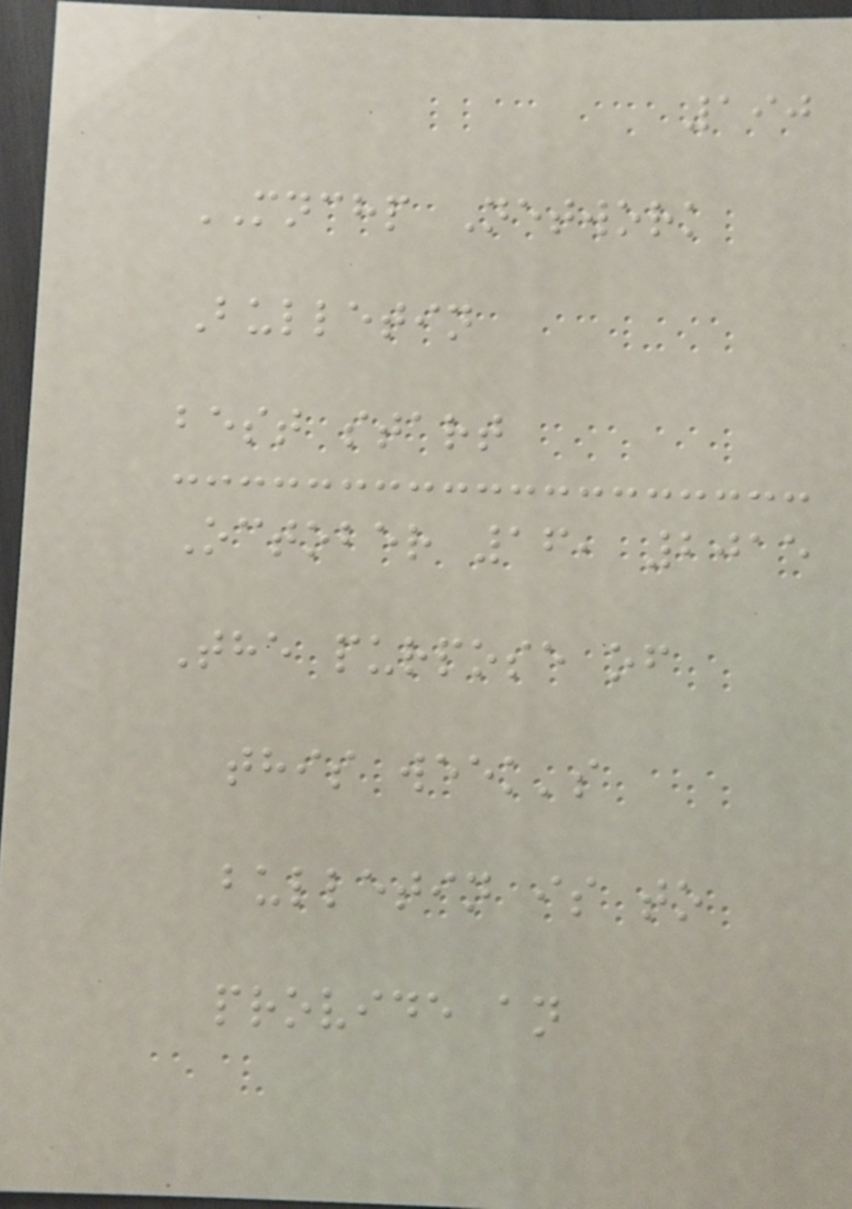190
MNCHP Network
Bulletin
best start
October 16, 2015
The purpose of
this week's
bulletin is to
provide an
